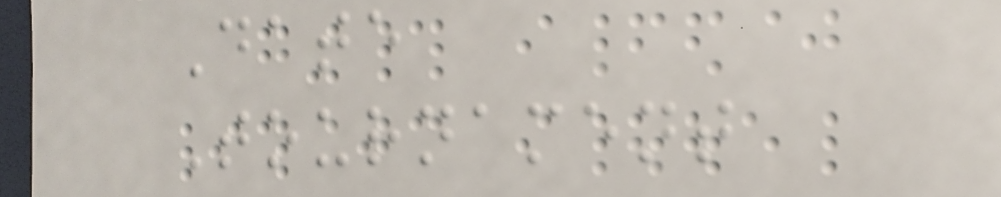Date
Tournament
